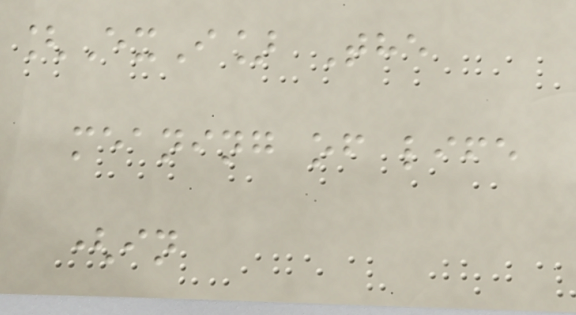[ExI] The
meaning of life
(in
